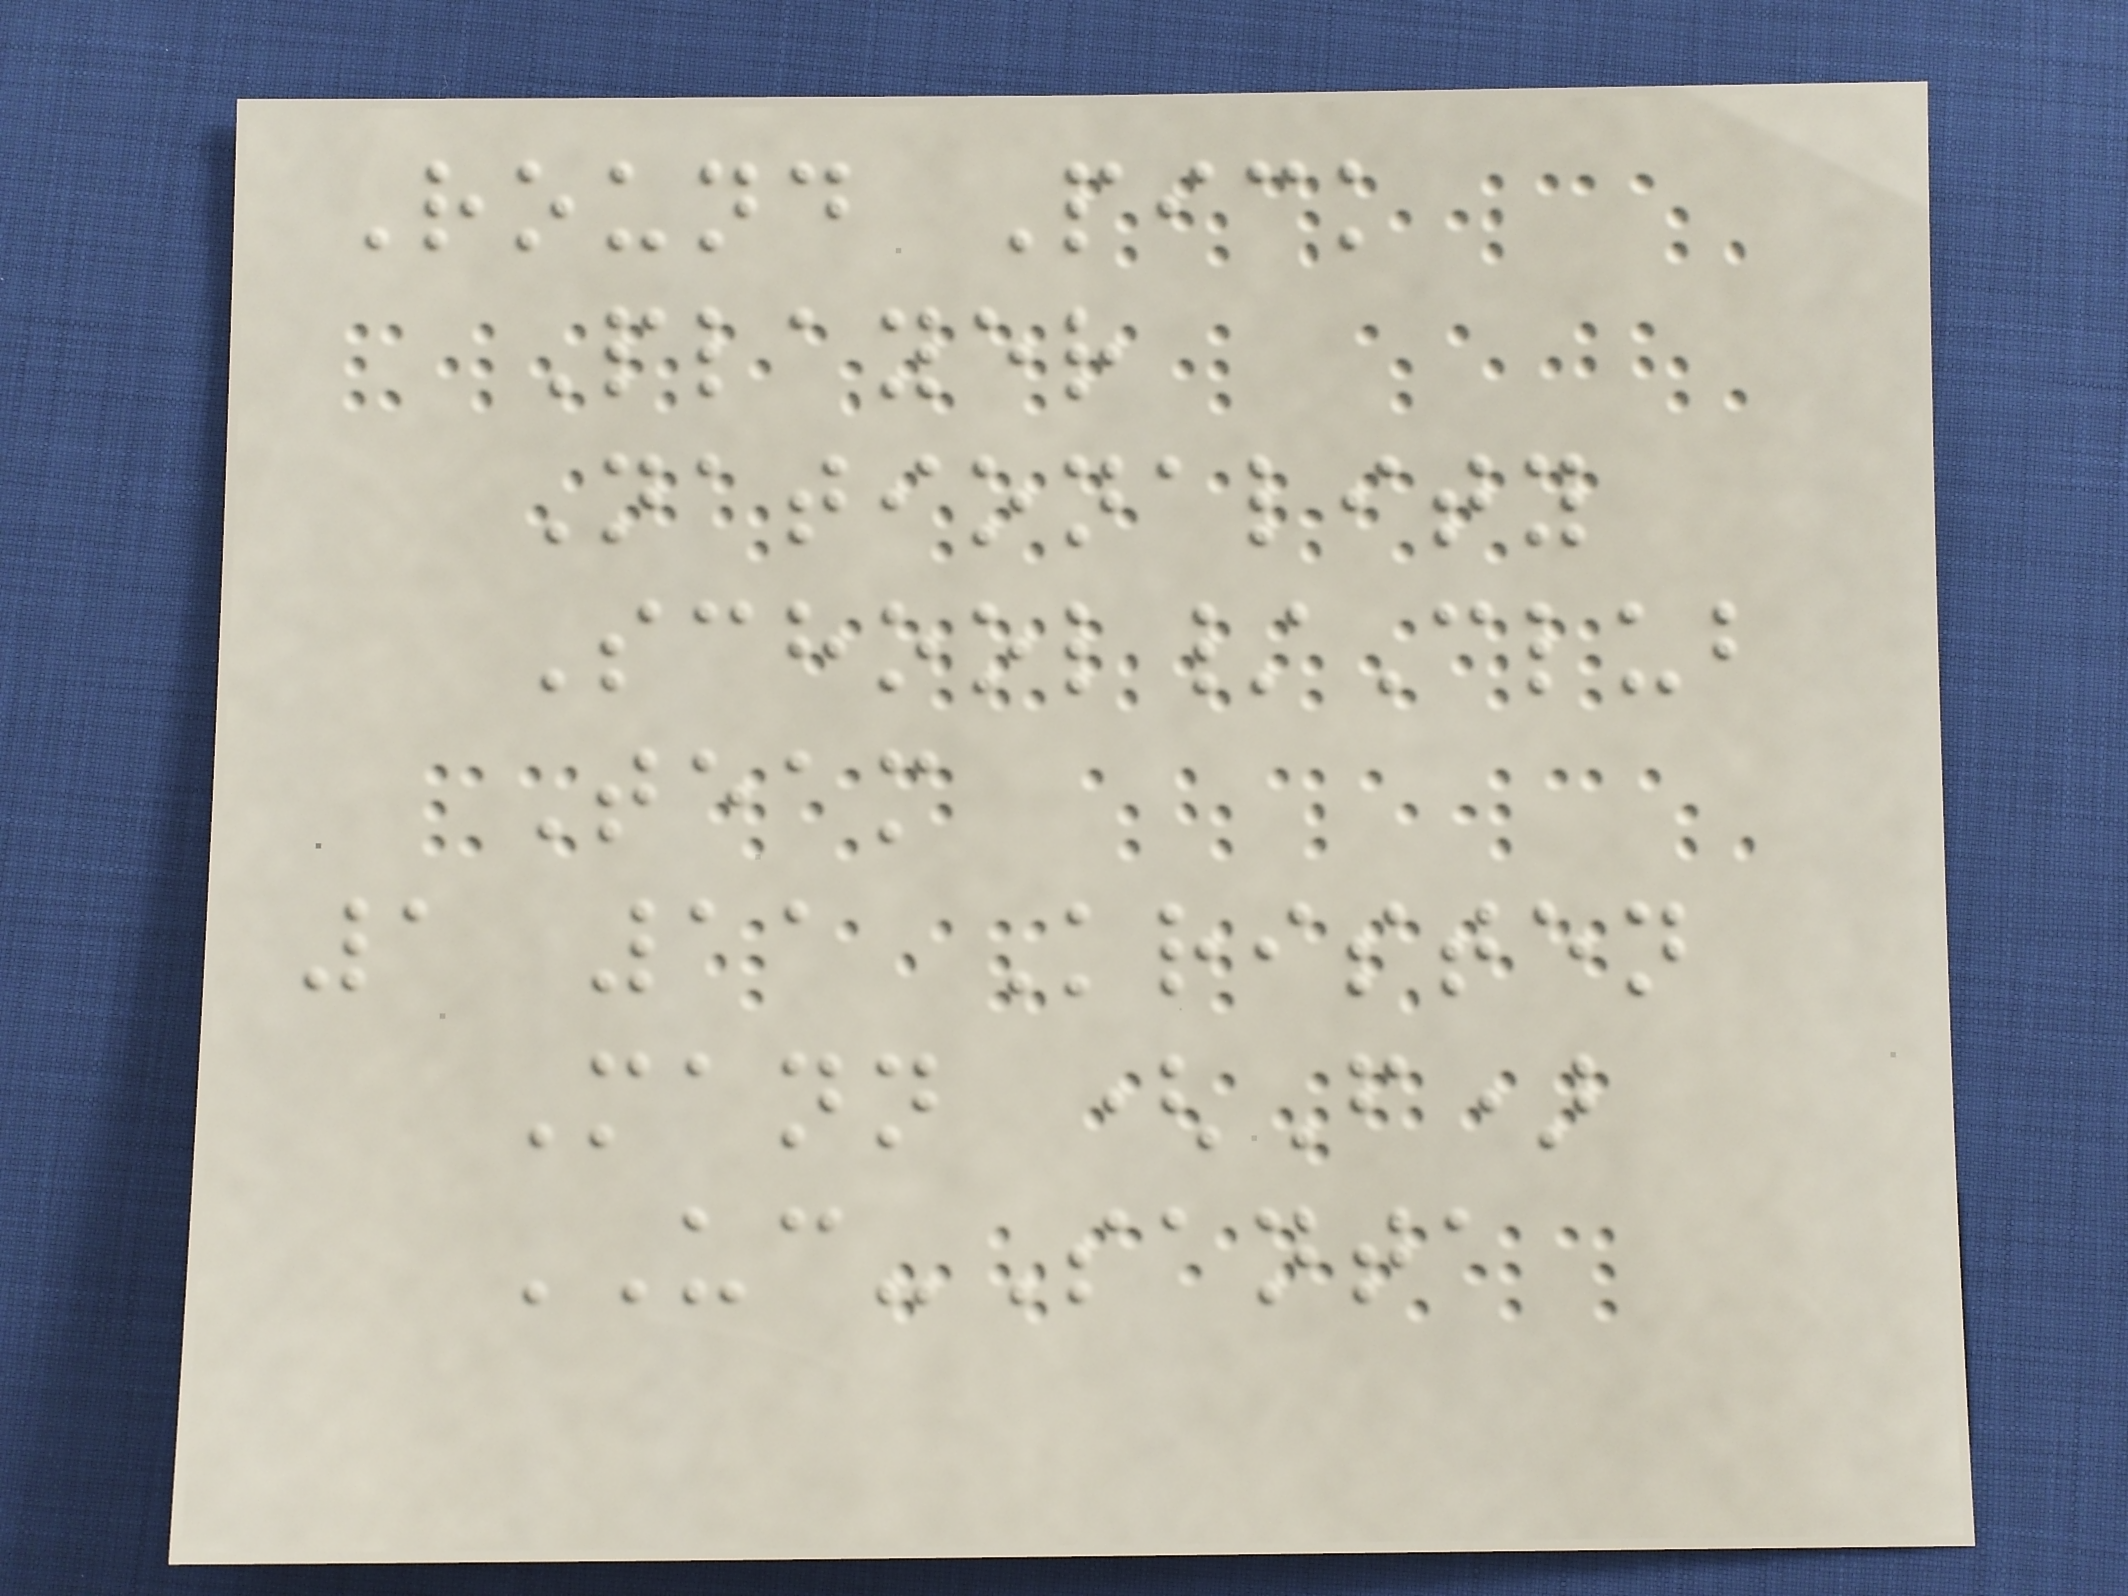Round Pick
Player
Nationality
School/Club
Team
1 11 Kristen
Mann (F)
UC-Santa
